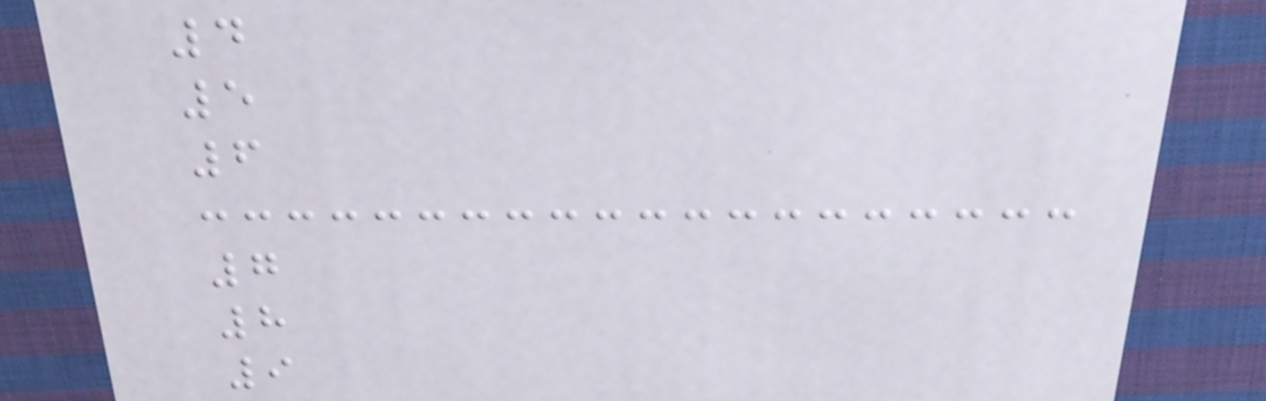4
5
6
7
8
9
